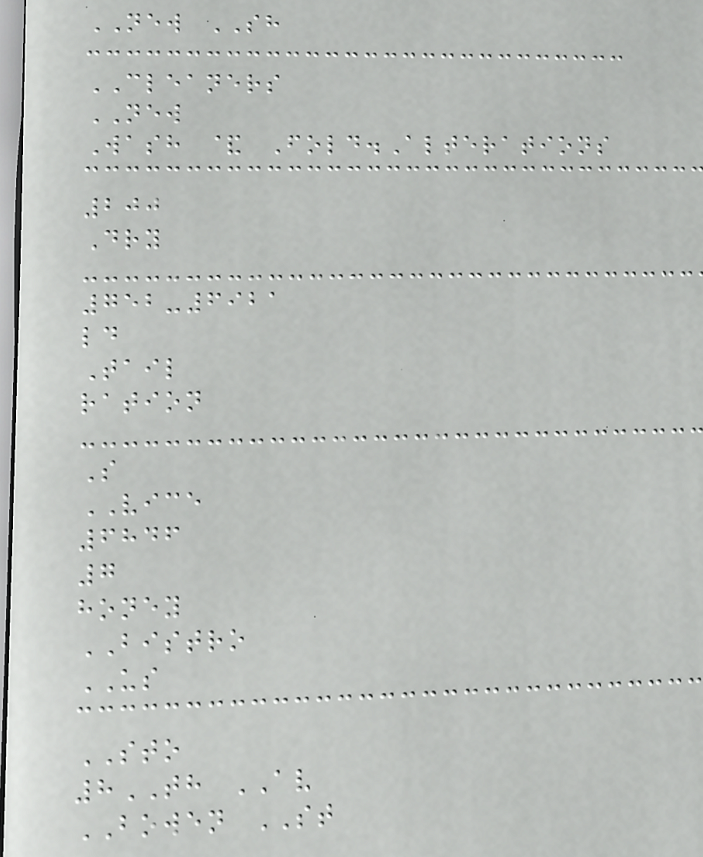NEW SH
CLEANERS
NEW
Wash & Fold.Alterations
200
Dry
752-6921
ld
Tail
ration
S
VICE
6846
7
honey
BISTRO
US
STO
8TH AV
BOWEN ST
